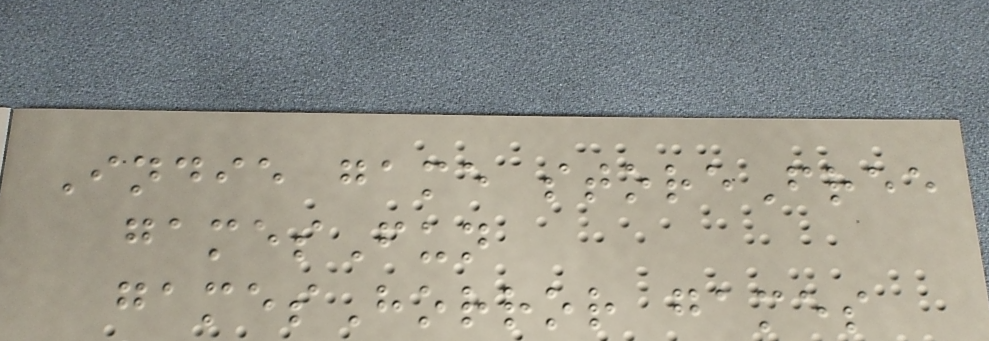Indie game storeFree
gamesFun
gamesHorror games
